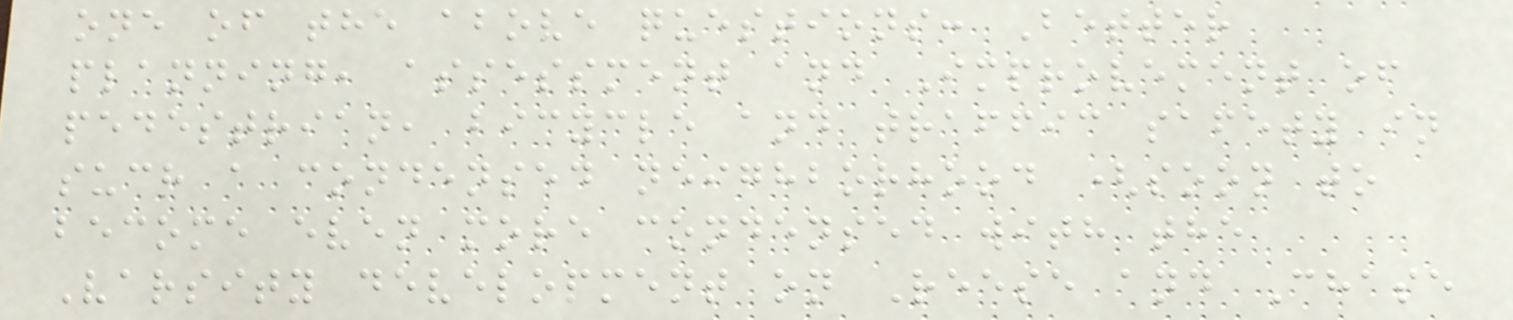one of the above questions: Better
planning, assessment and Improvement of
pedestrian, bicycle and traffic safety in
such a condensed neighborhood (soon to
become even more condensed with the
Varsity development on Reese and Chase
